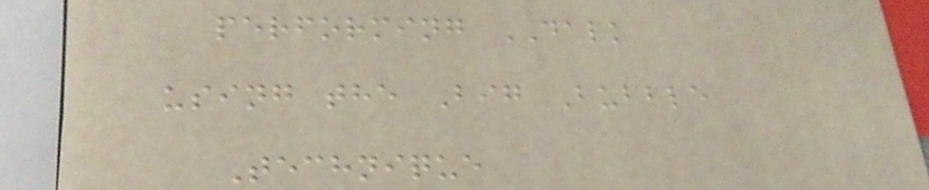performing DALK
using the Big Bubble
Technique
